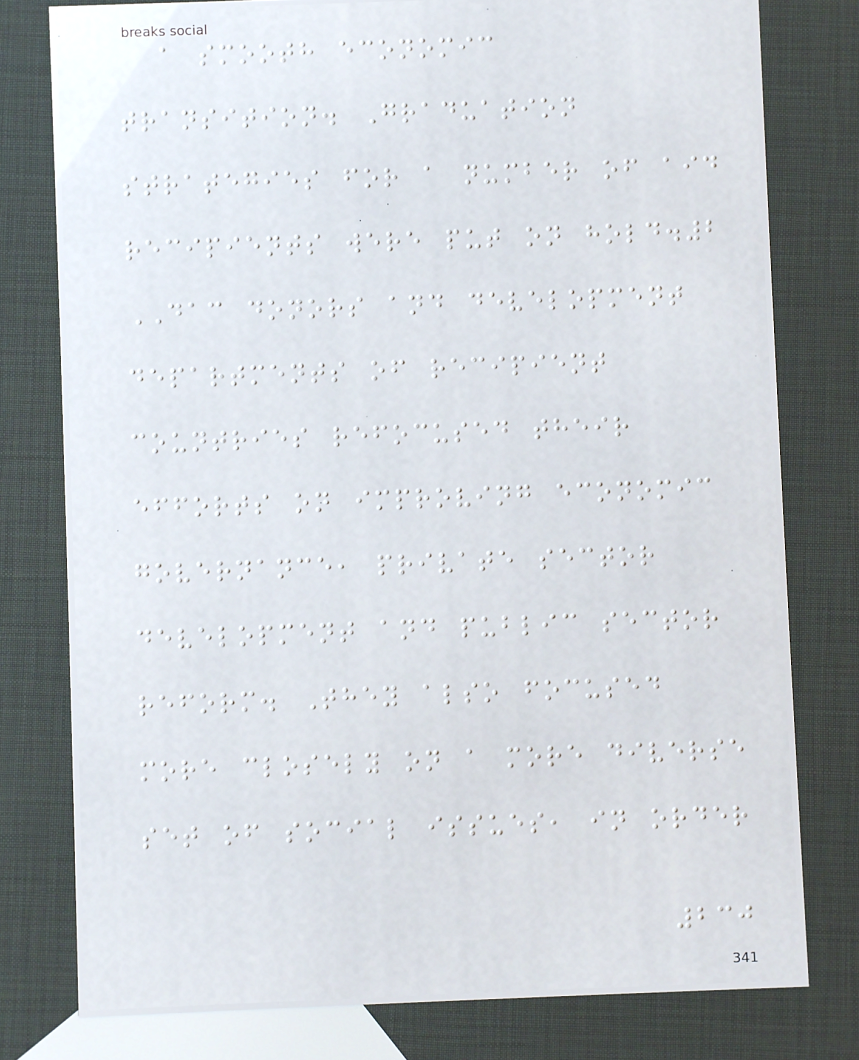a smooth economic
transition. Graduation
strategies for a number of aid
recipients were put on hold.2
DAC donors and development
departments of recipient
countries refocused their
efforts on improving economic
governance, private sector
development and public sector
reform. They also focused
more closely on a more diverse
set of social issues, in order
230
